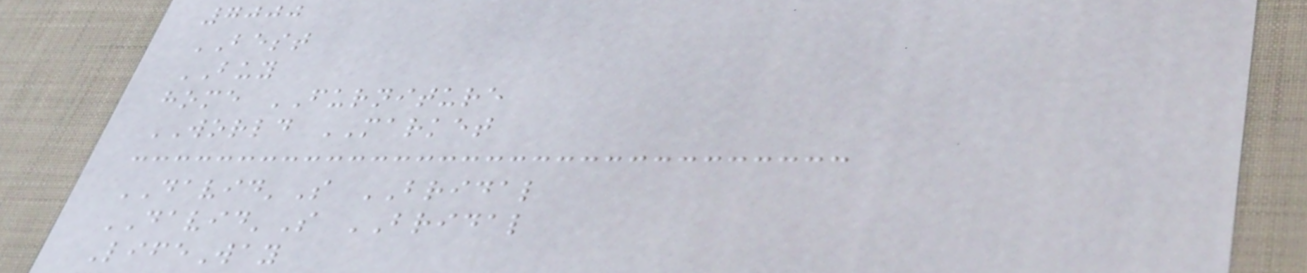7000
BEST
BUY
home FURNITURE
WORLD MARKET
DAVID'S BRIDAL
DAVID'S BRIDAL
LifeWay
